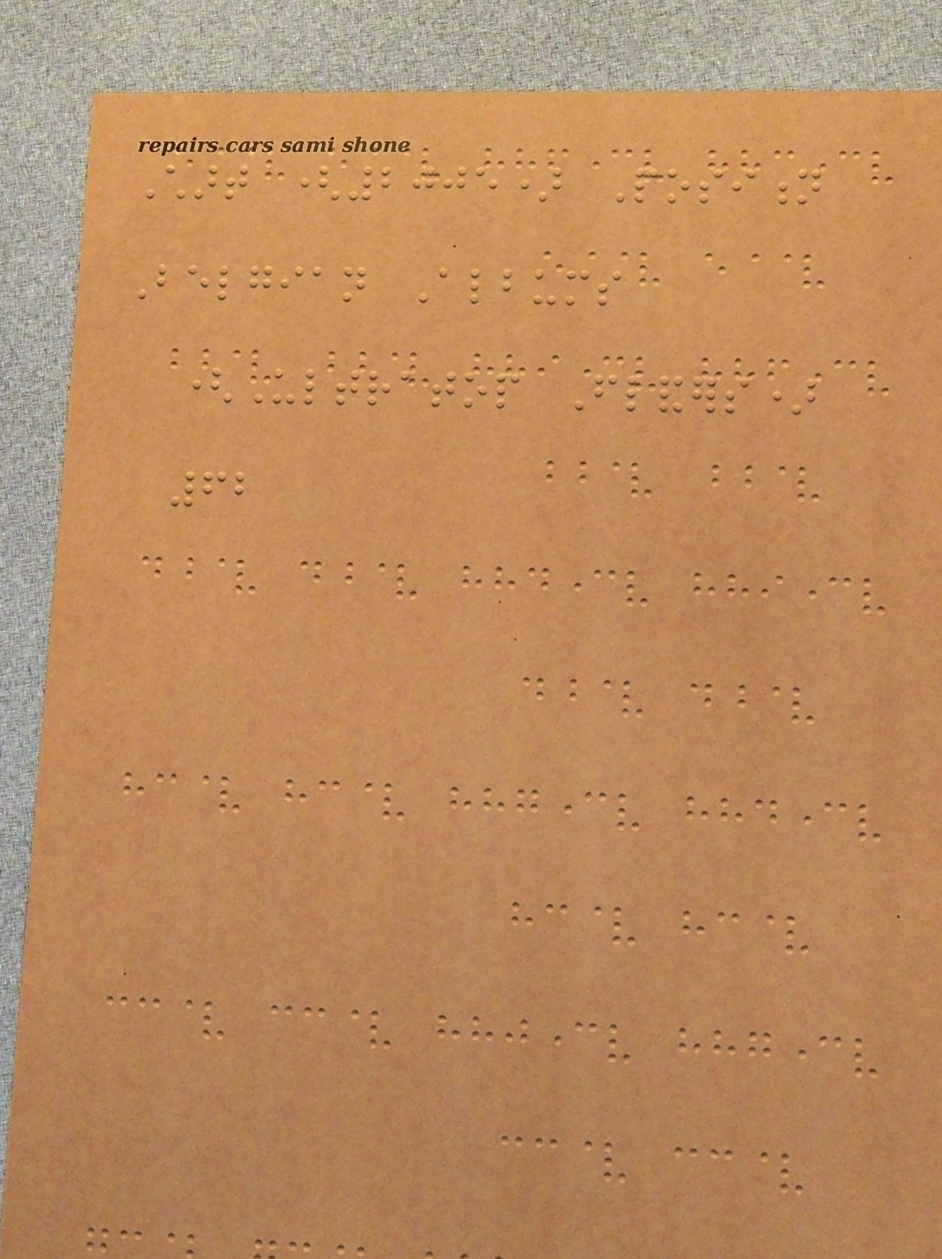Chart (2005) Position
Belgian Albums
(Ultratop Flanders)
62
